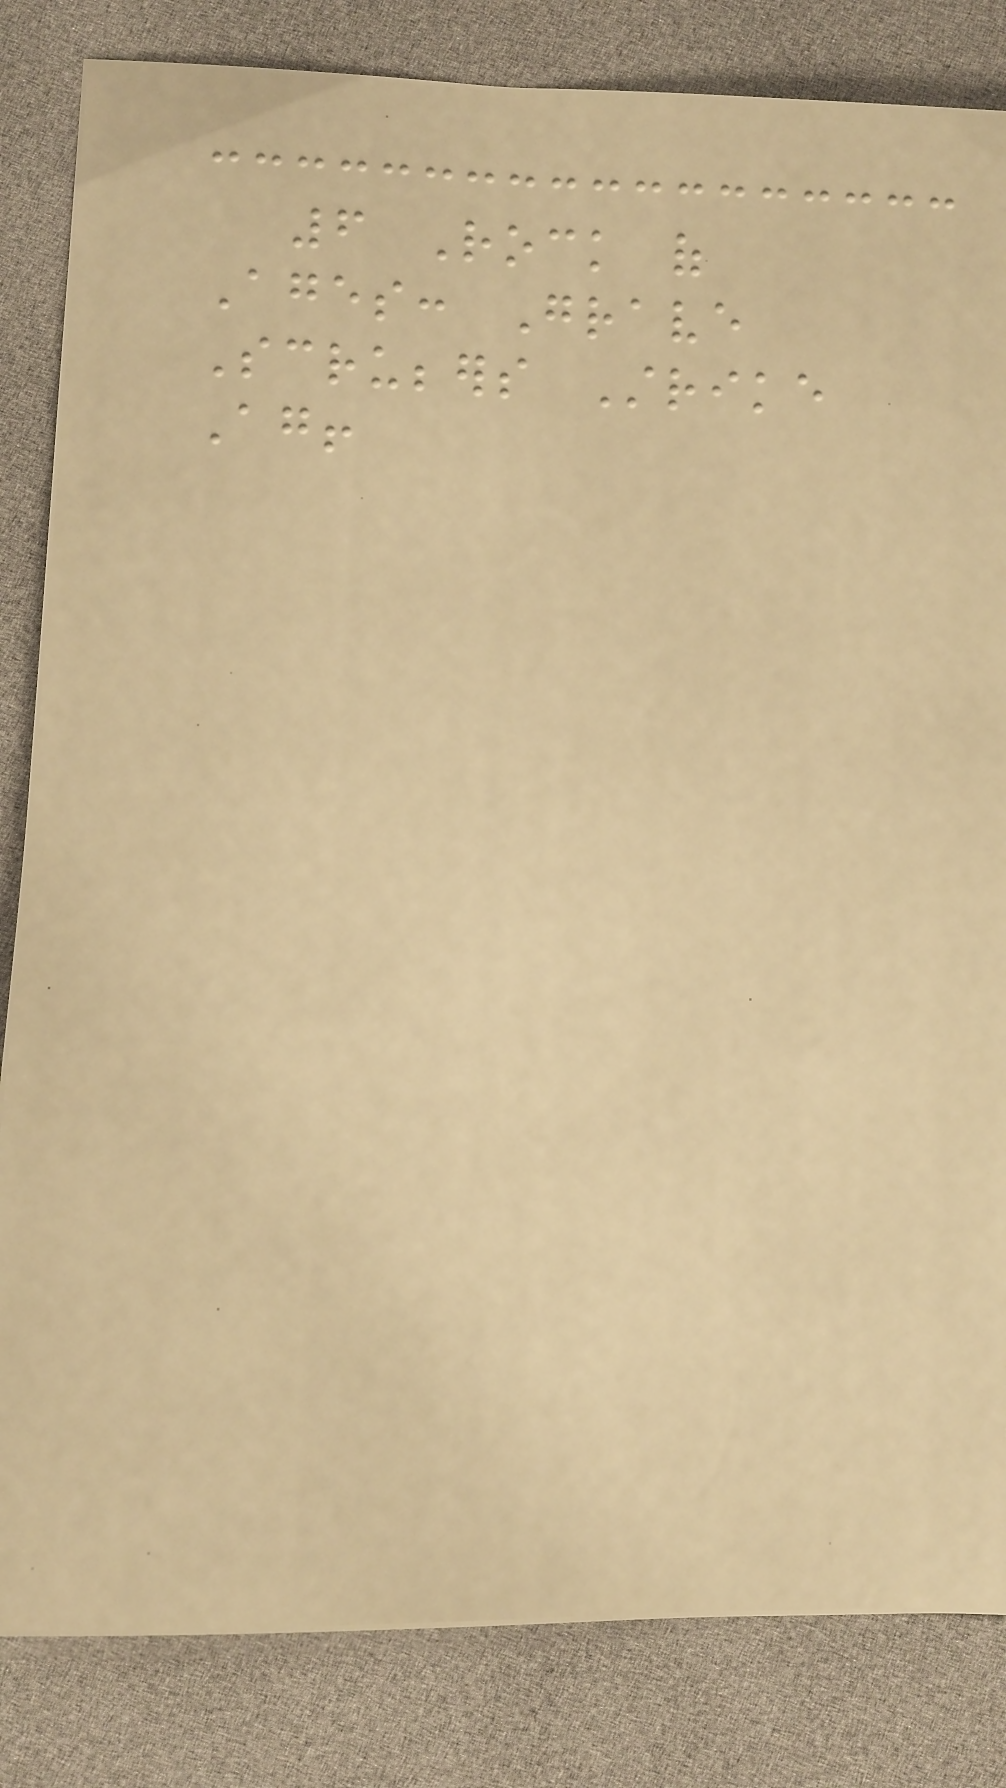6 Rock of
Ages: Grave
Scrubbers Strike
Again!
